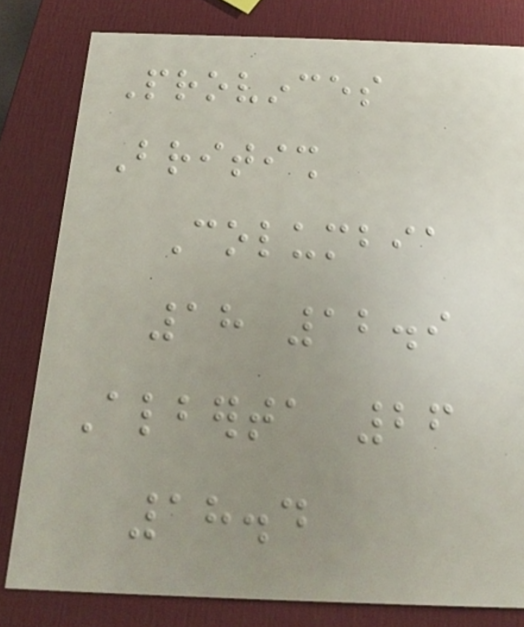Provinces
British
Columbia
18 12.9
Alberta 26
18.4
